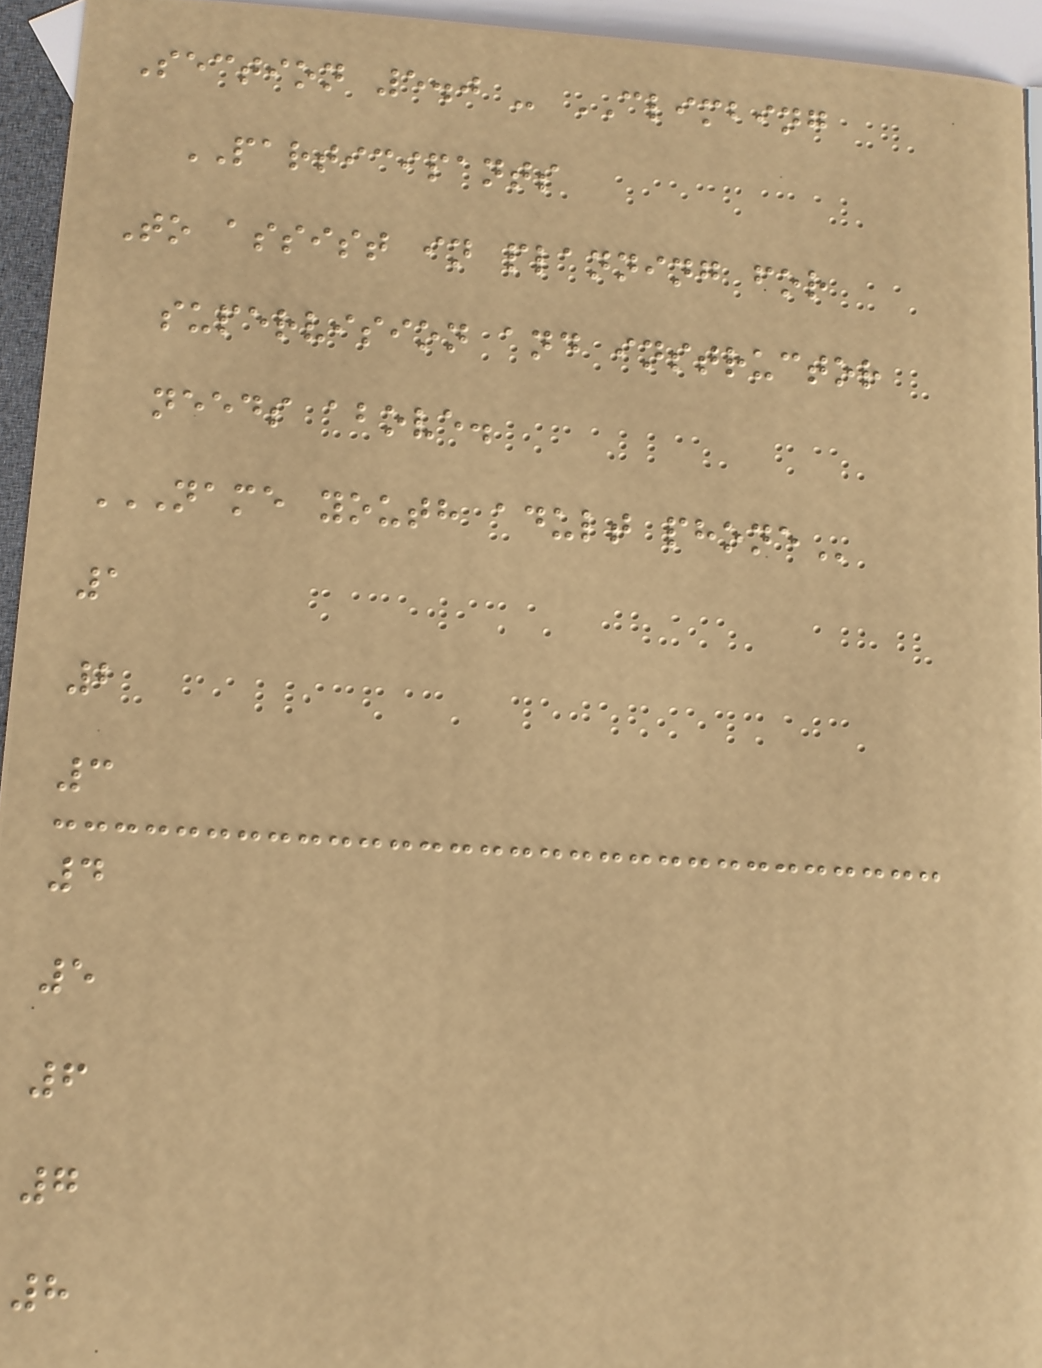Section 5.0 - CLIMBING
PARTICIPANTS
To assist in planning for
supervision and instructor
needs above.
NAME YOUTH ADULT PHONE
1
2
3
4
5
6
7
8
